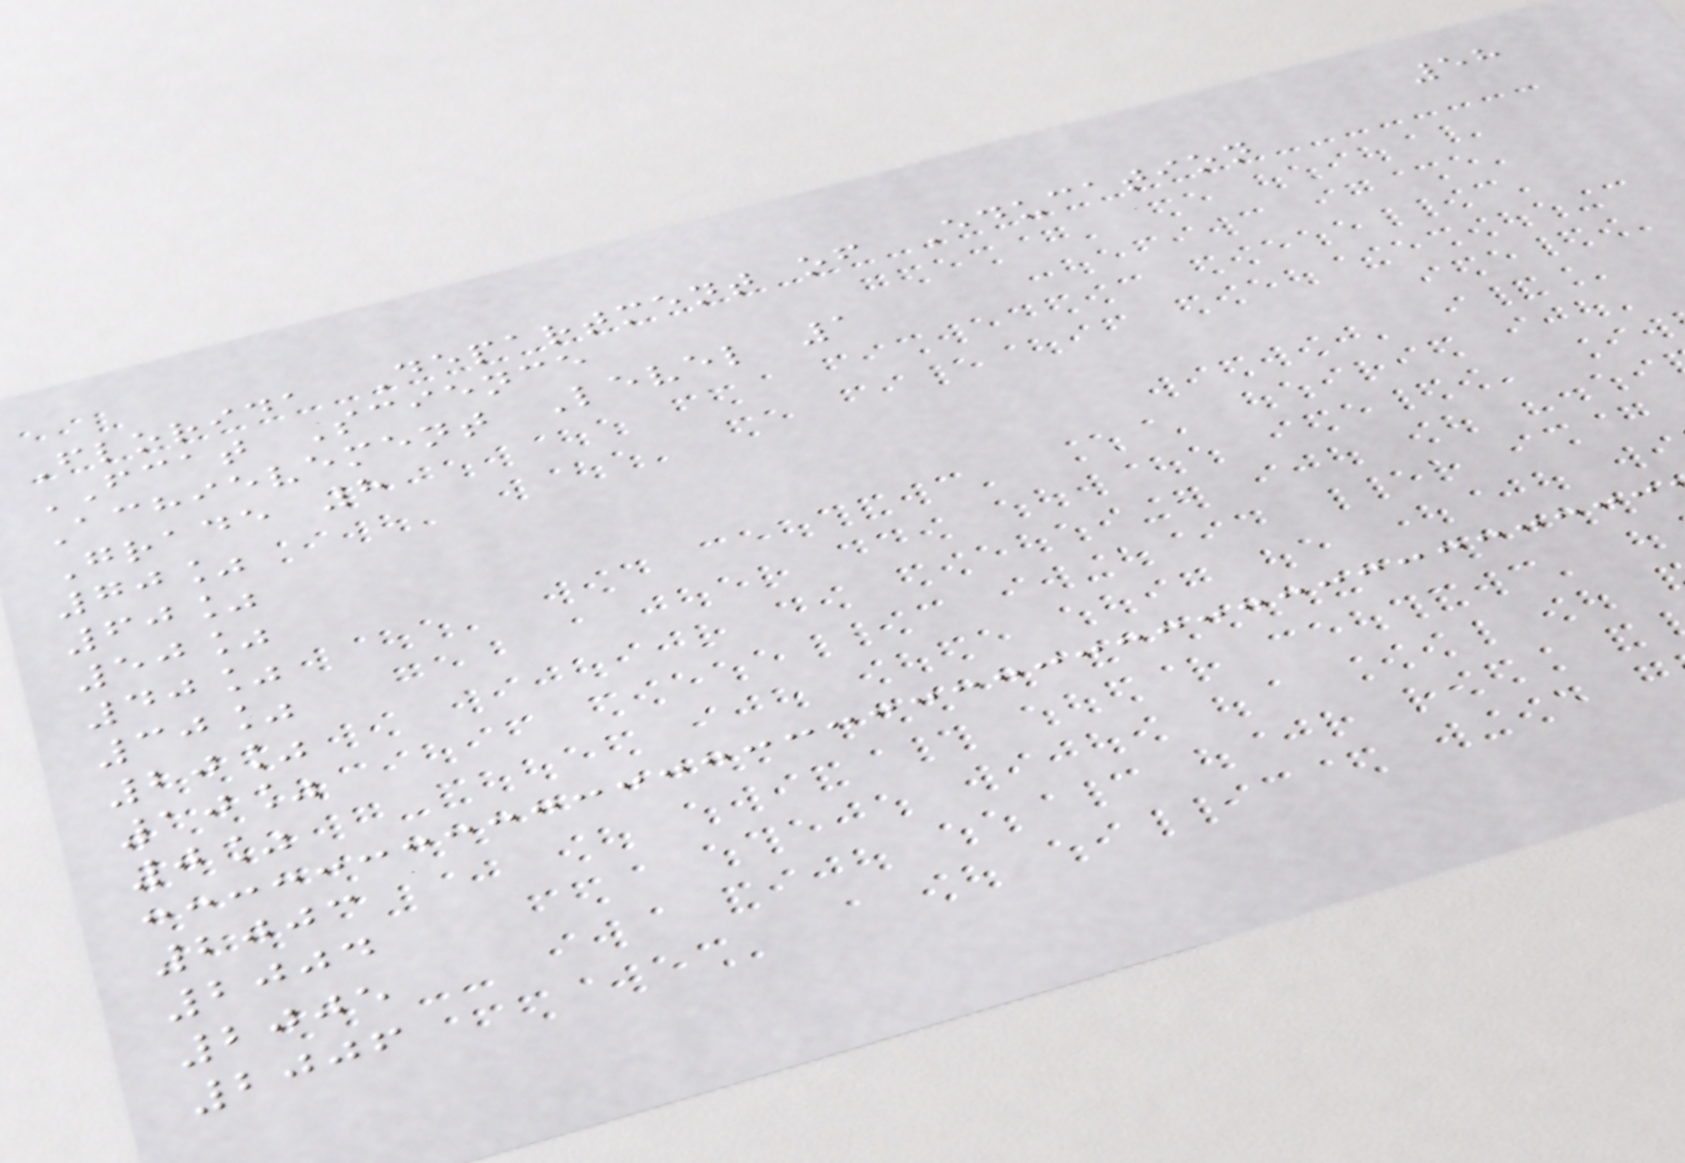58
Florida Department of Education
FCAT Science
Achievement Level 1
Grade 8
70%
60%
50%
40%
30%
20%
10%
0%
2003
2004
2005
2006
